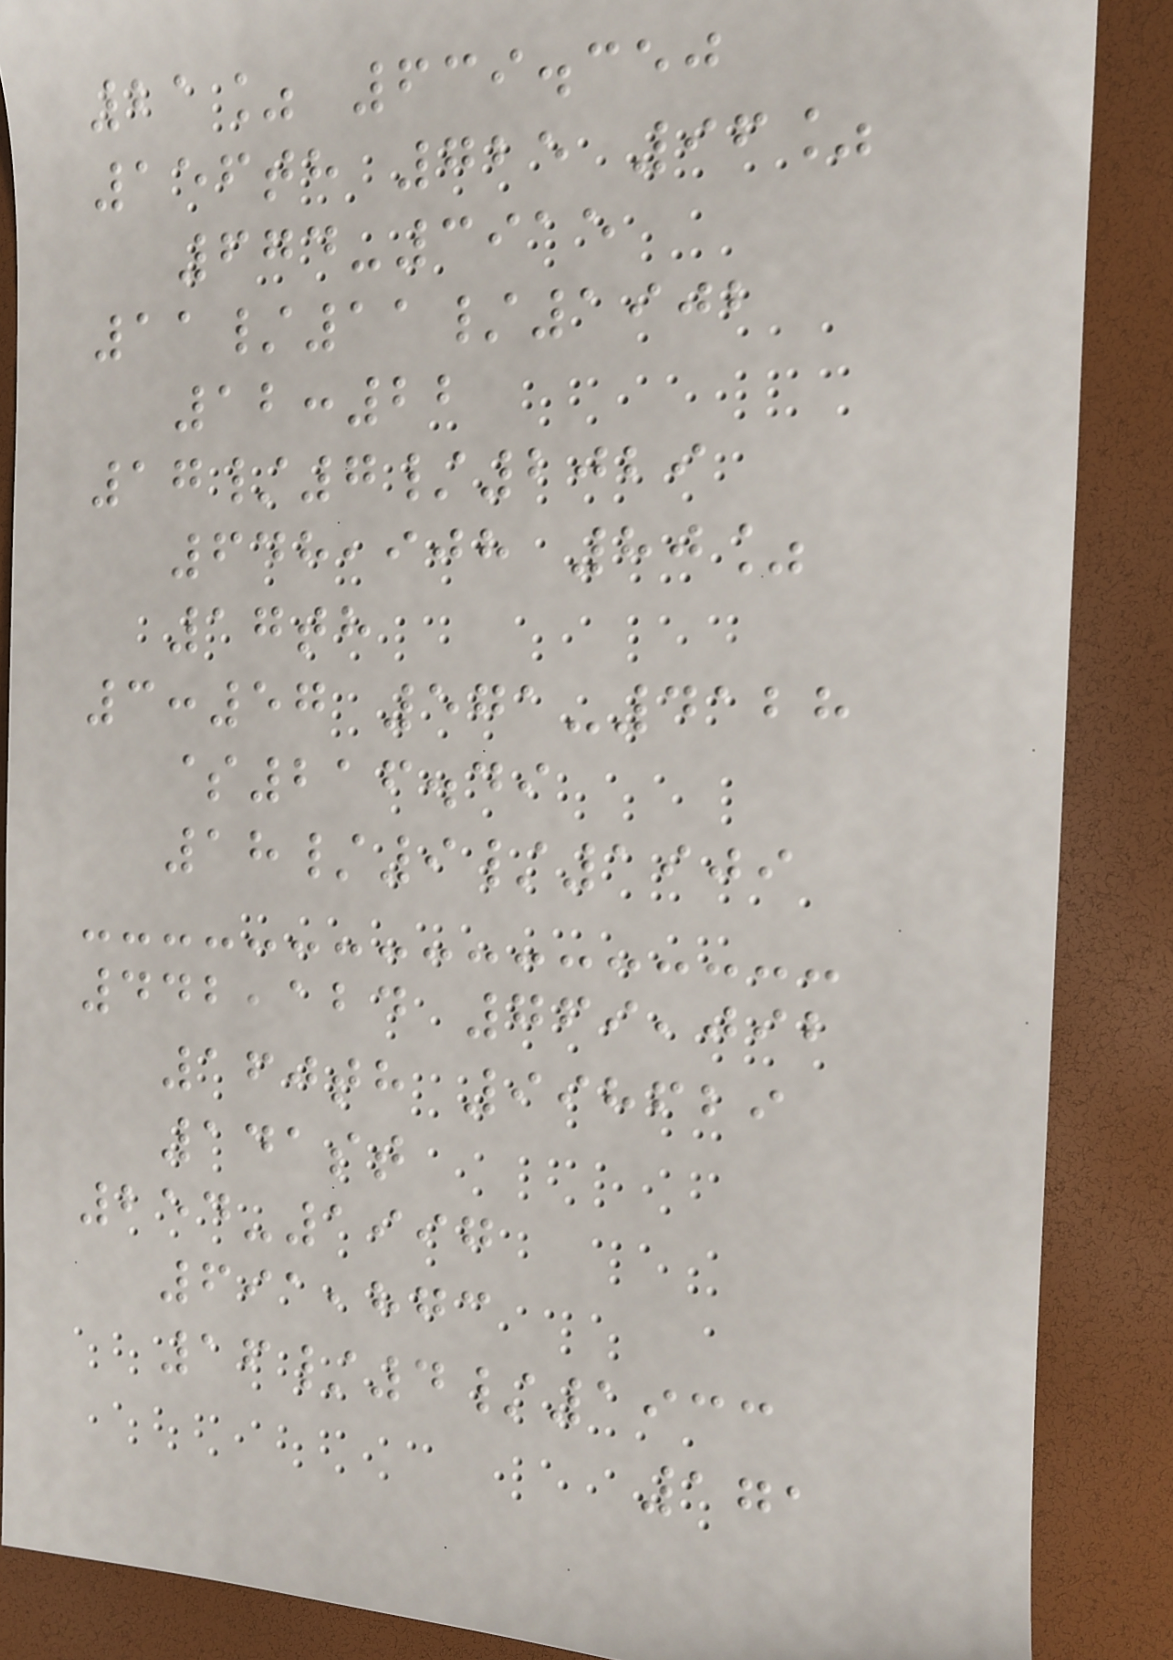21% 639.350
156th 725 96%
674-3915
11/11/1902
12:22
17/7/2029
648,908 80%
17th
3:57 571-4128
$216.49
18/9/1909
442,124 769,092
160th 998629
141st
254-1997
691,873
16/4/1933
171
